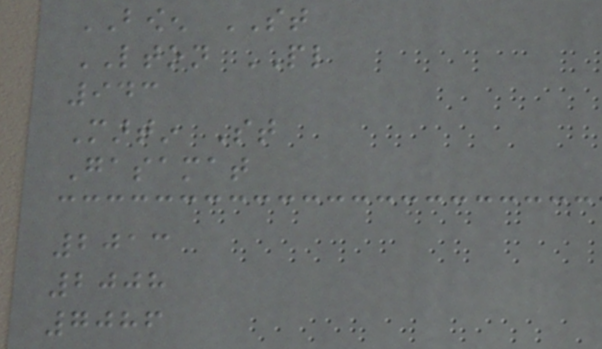BOWEN ST
LTON PL
943
Martin St
Gasamat
2013
2008
7086
